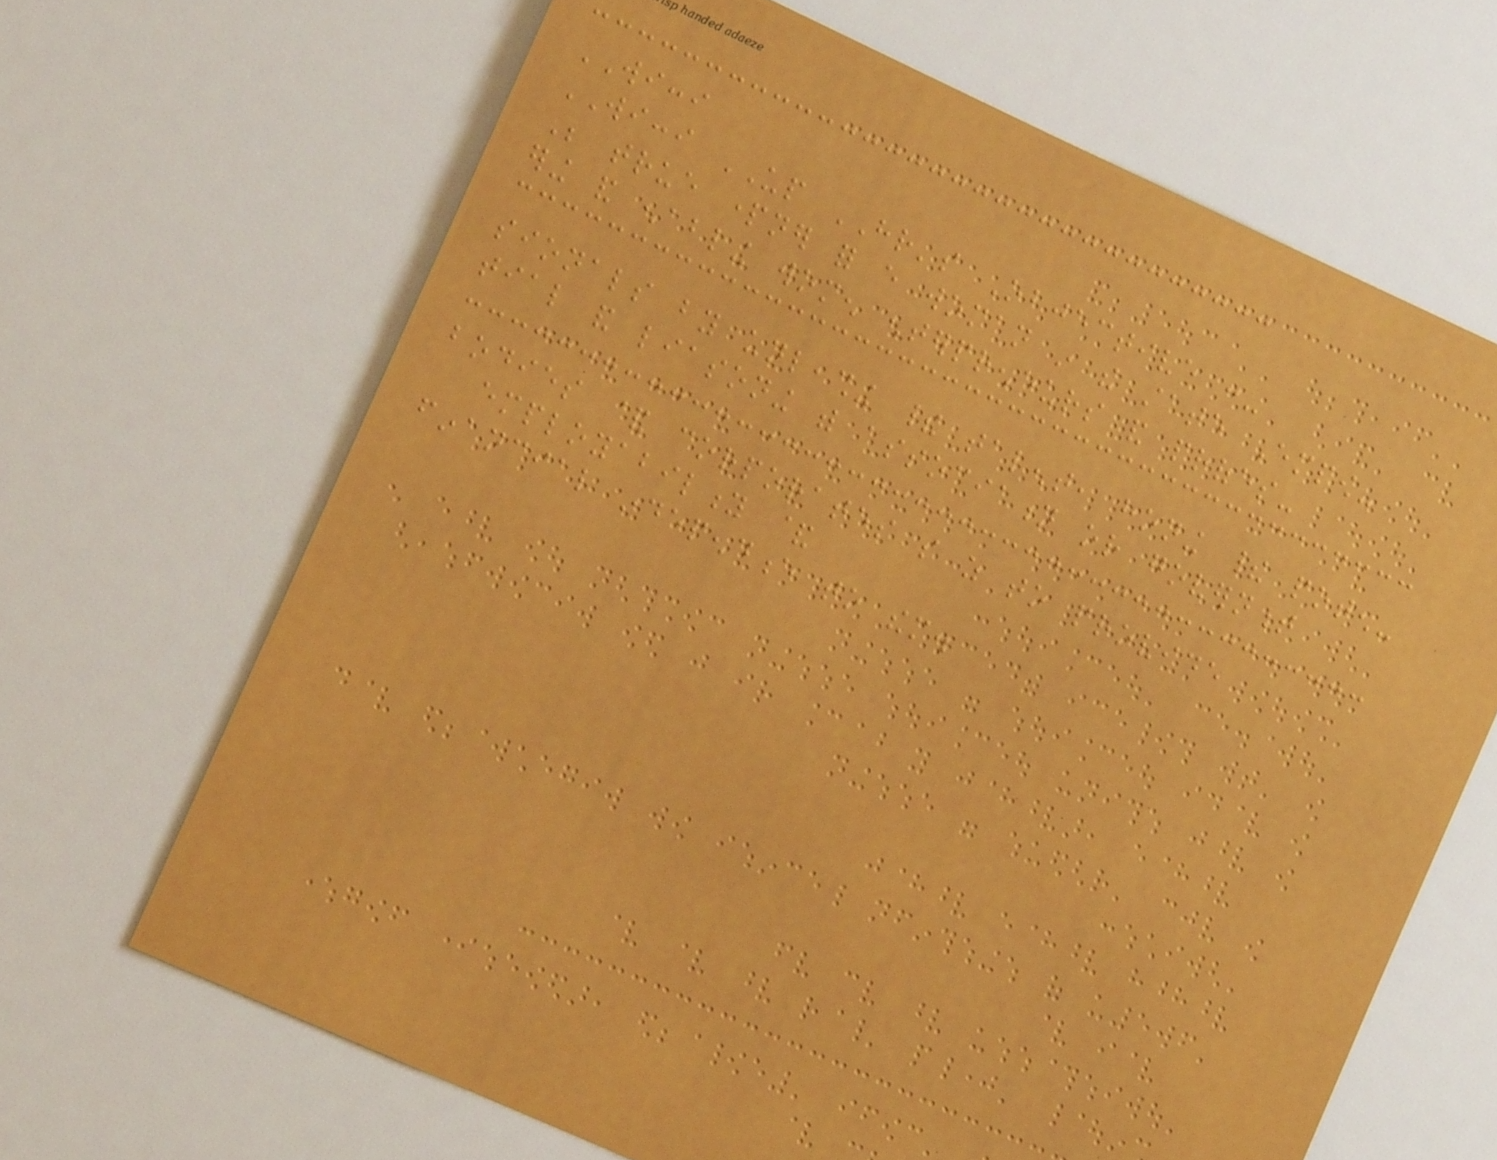WICCI
WICCI UP HR's Objective :-
Be true partner for every woman in the state Empow-
ering and enabling women enterpreneurs and profes-
sionals by unleashing their talent, honing their poten-
tial and liasoning with association or government
bodies & corporates so as to provide
employability &
financial independence to them.
